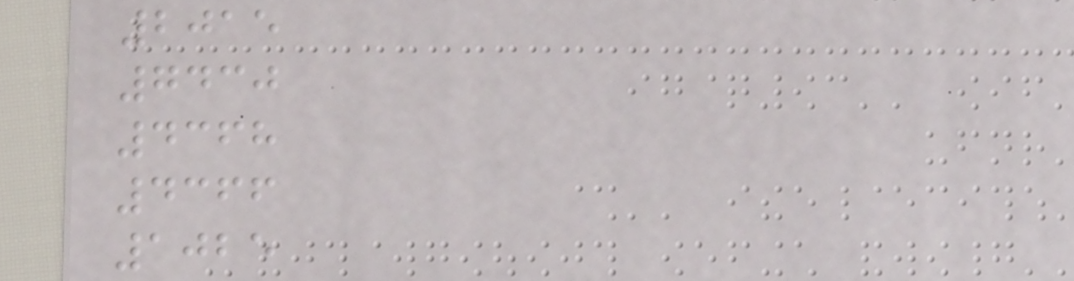2015
7430
4368
4366
1025
